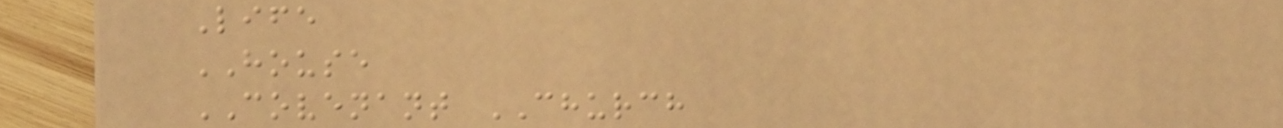Life
HOUSE
COVENANT CHURCH
